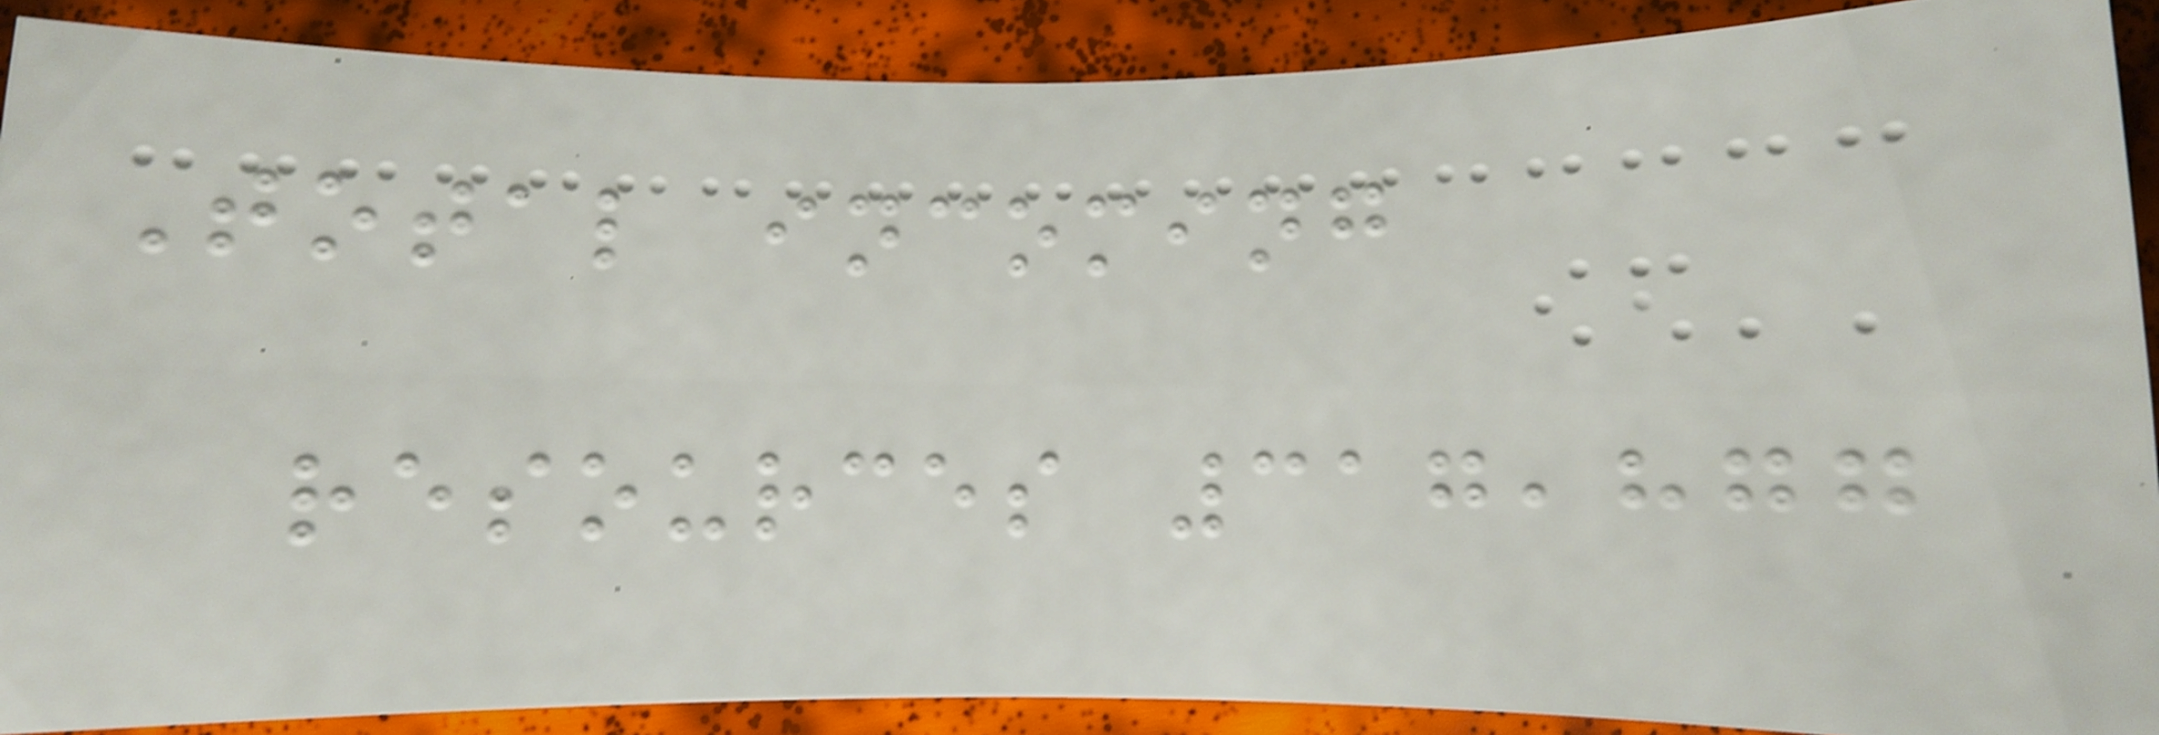Total incoming
resources 317,877
